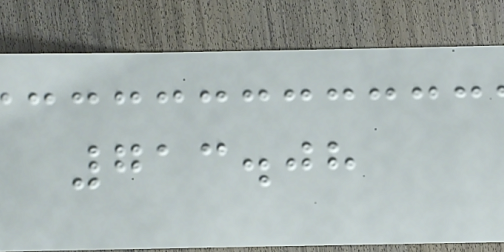713.08
